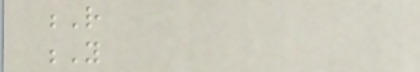R
Y
